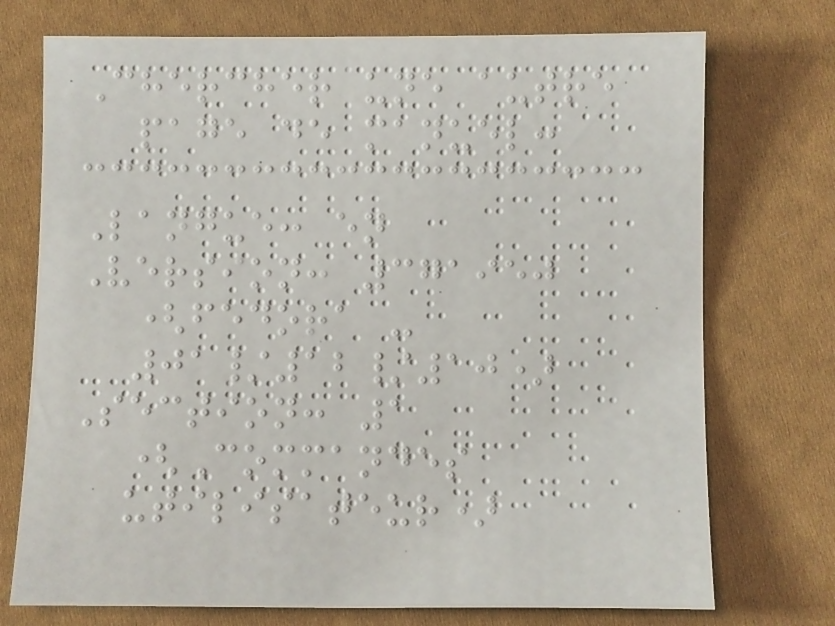Chercher une autre
page de manuel:
Langue: en
Version: 371950
(fedora -
01/12/10)
Section: 1
(Commandes
utilisateur)
